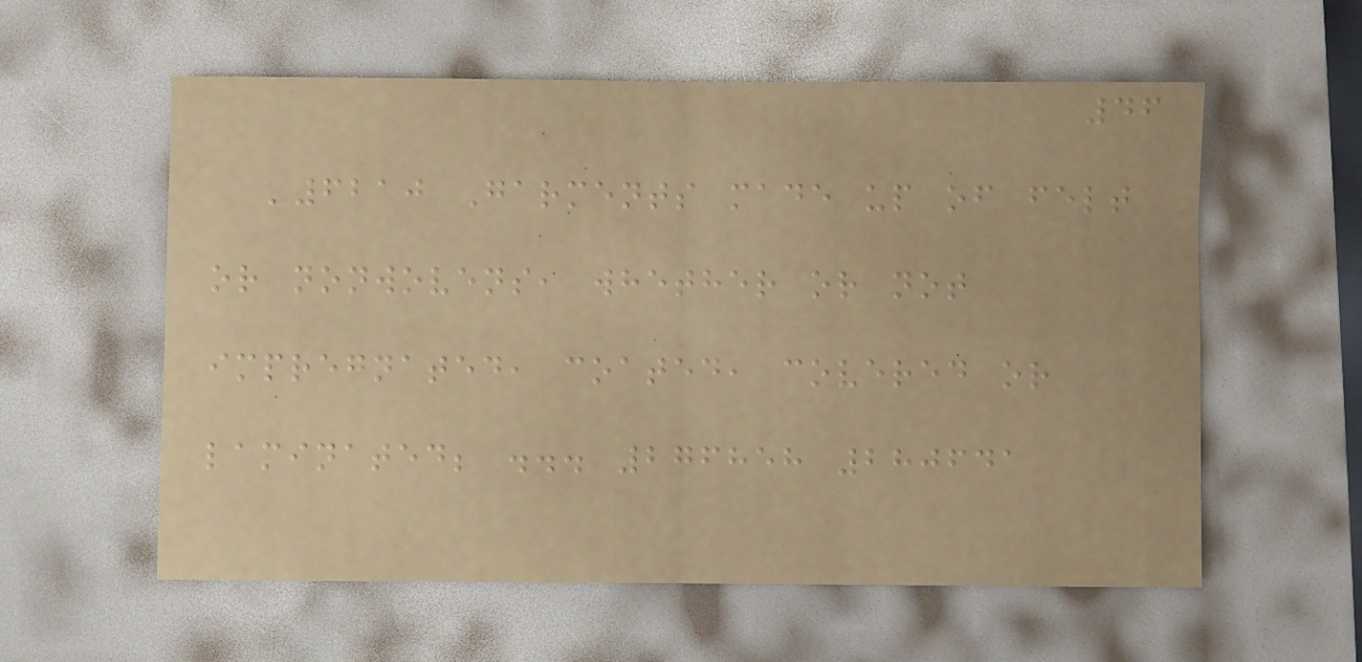46
'6210 Garments made up of felt
or nonwovens, whether or not
impregnated, coated, covered or
laminated; ... 276858 280641
